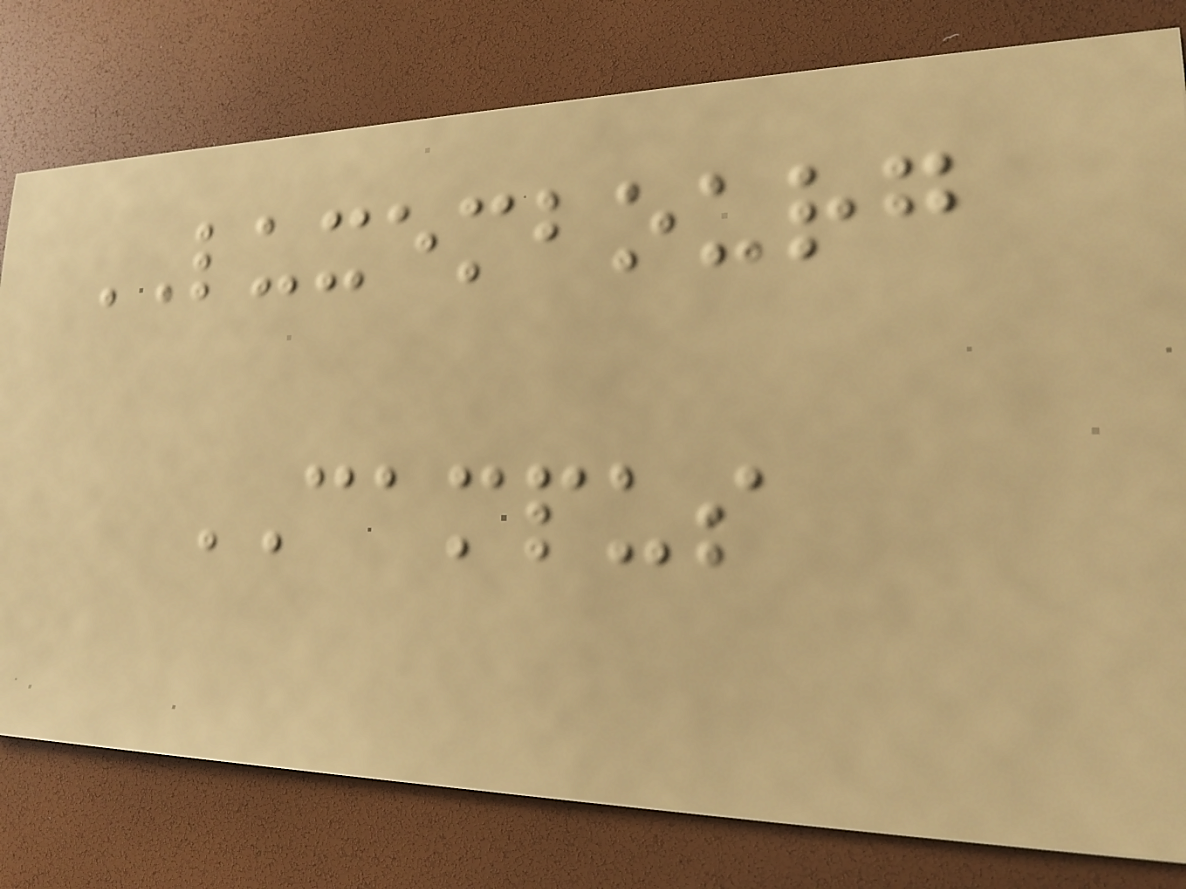LUXEMBOURG
CAMPUS
